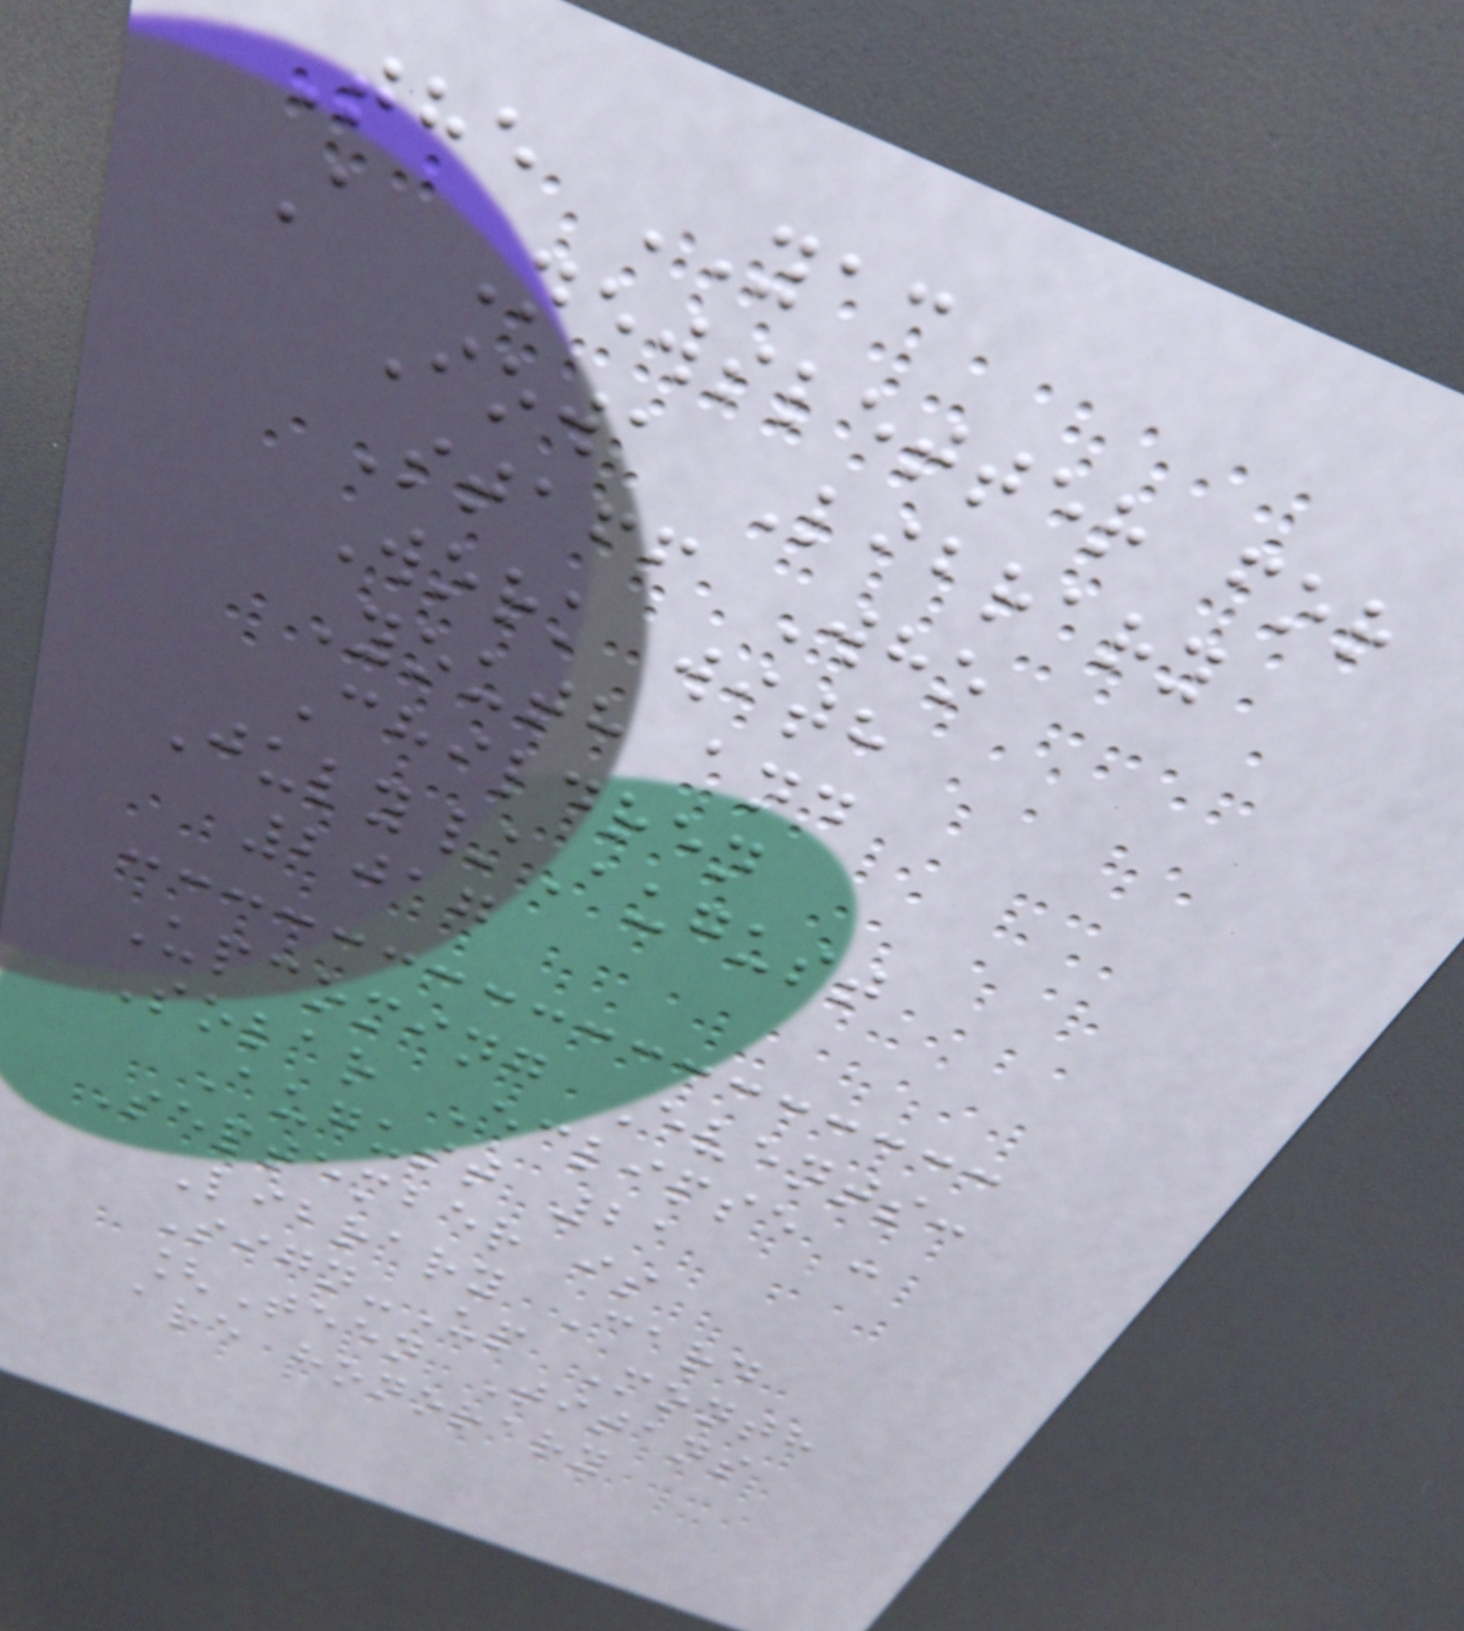The YAC
A Newsletter for
Iowa Library
Staff Who
Work with
Youth and
Children
July/August
2017
Upcoming Events:
Solar Eclipse -
August 21
September is
Library Card
Sign-Up Month
[Teen Titans
are honorary
